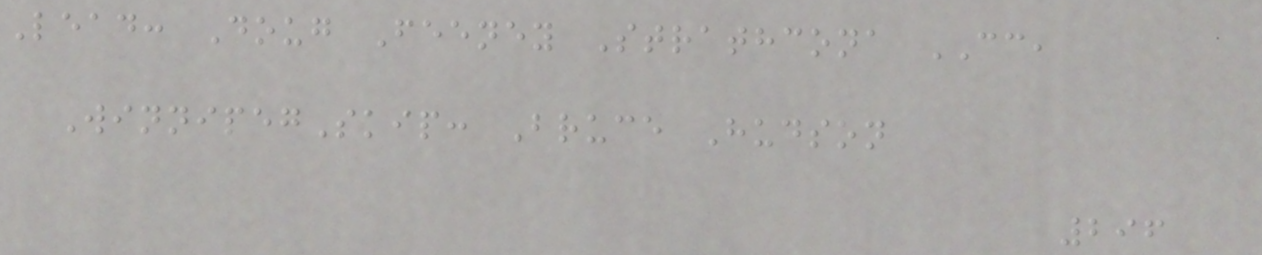Lead: Doug Feeney Strathcona CC,
WinnipegSkip: Bruce Hudson
296
